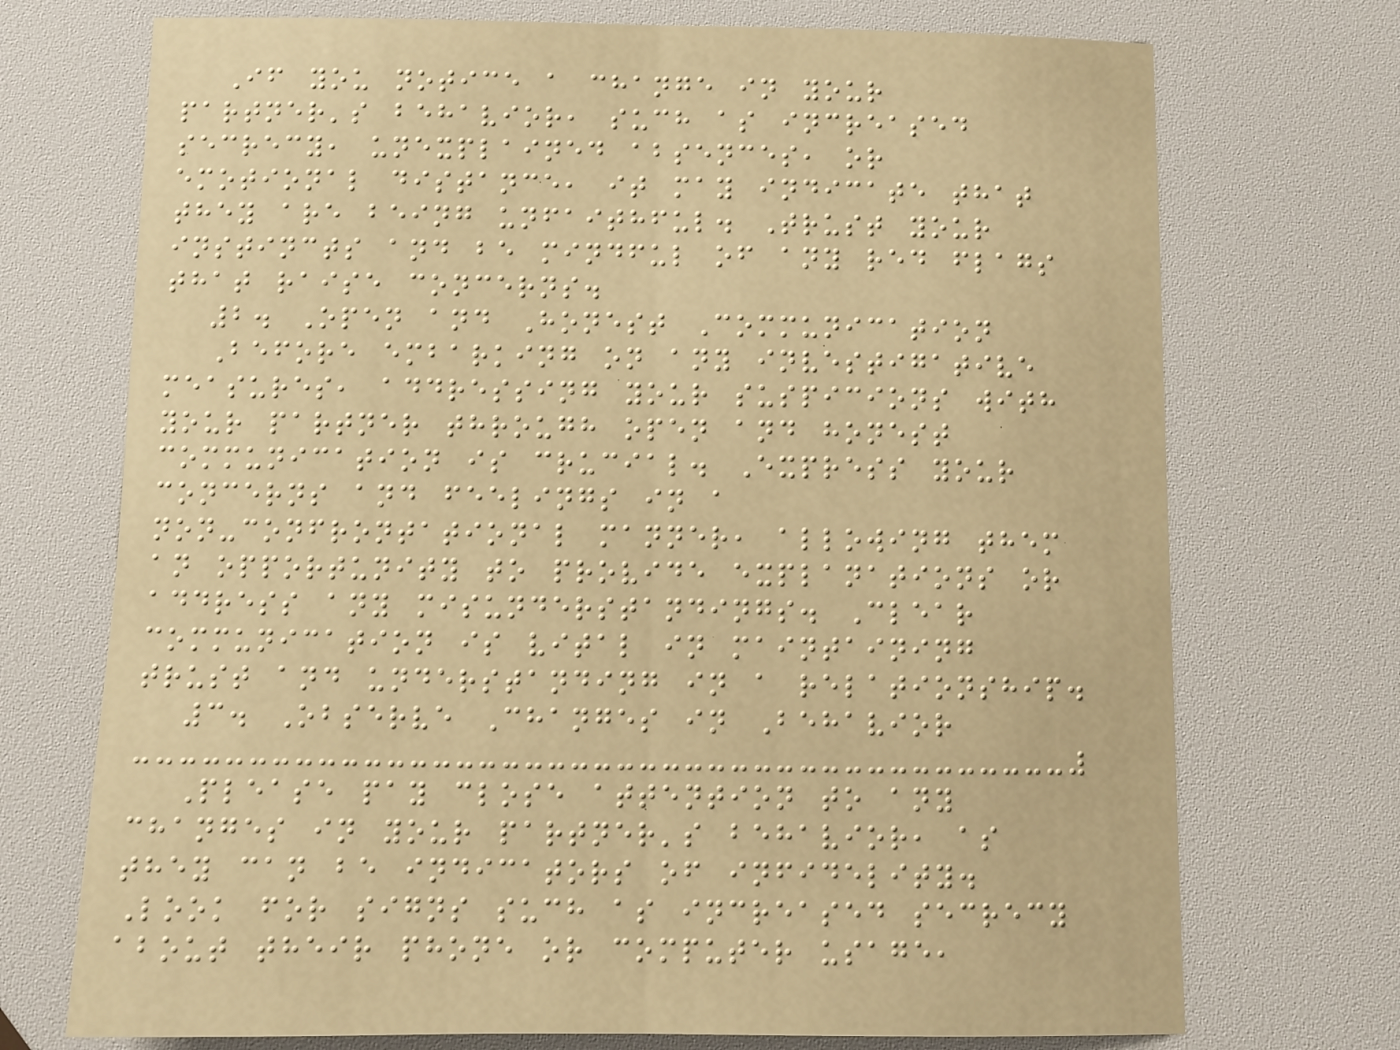If you notice a change in your
partner's behavior, such as increased
secrecy, unexplained absences, or
emotional distance, it may indicate that
they are being unfaithful. Trust your
instincts and be mindful of any red flags
that raise concerns.
2. Open and Honest Communication
Before embarking on any investigative
measures, addressing your suspicions with
your partner through open and honest
communication is crucial. Express your
concerns and feelings in a
non-confrontational manner, allowing them
an opportunity to provide explanations or
address any misunderstandings. Clear
communication is vital in maintaining
trust and understanding in a relationship.
3. Observe Changes in Behavior
Please pay close attention to any
changes in your partner's behavior, as
they can be indicators of infidelity.
Look for signs such as increased secrecy
about their phone or computer usage,
